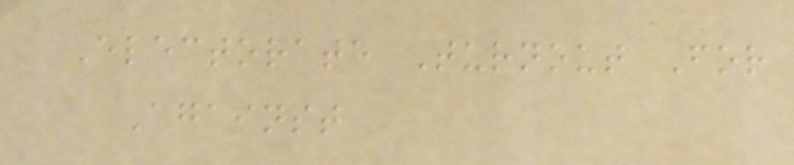Electorate Turnout For
Against
